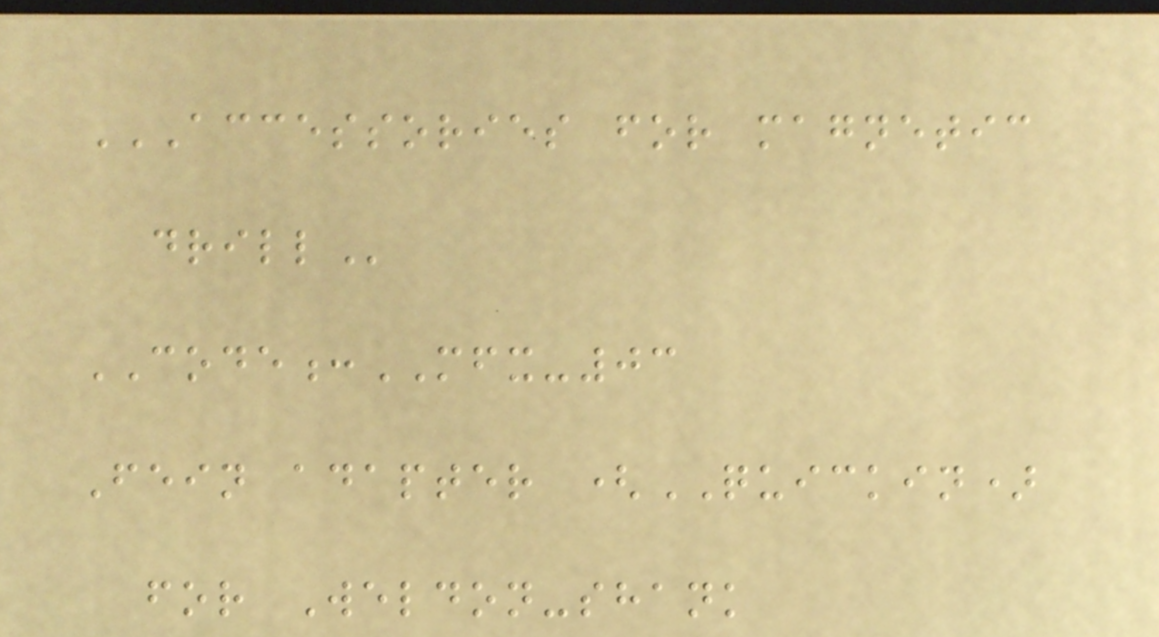ACCESSORIES FOR MAGNETIC
DRILL
CODE:MFX-03
Fein adapter (QUICKIN)
for Weldon-shank
